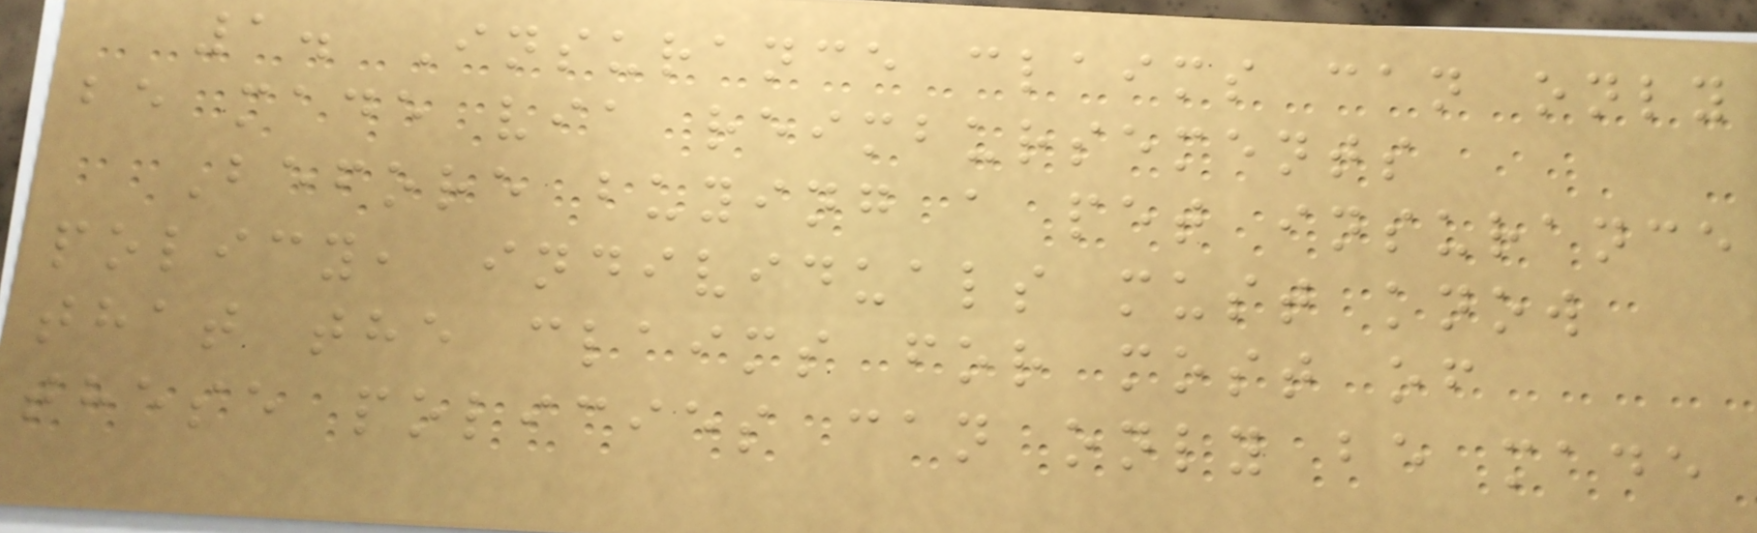1. Insurance claims can only
be made via reimbursements
Before buying a pet insurance
policy, individuals must know
that the claims for most of
these policies can only be made
